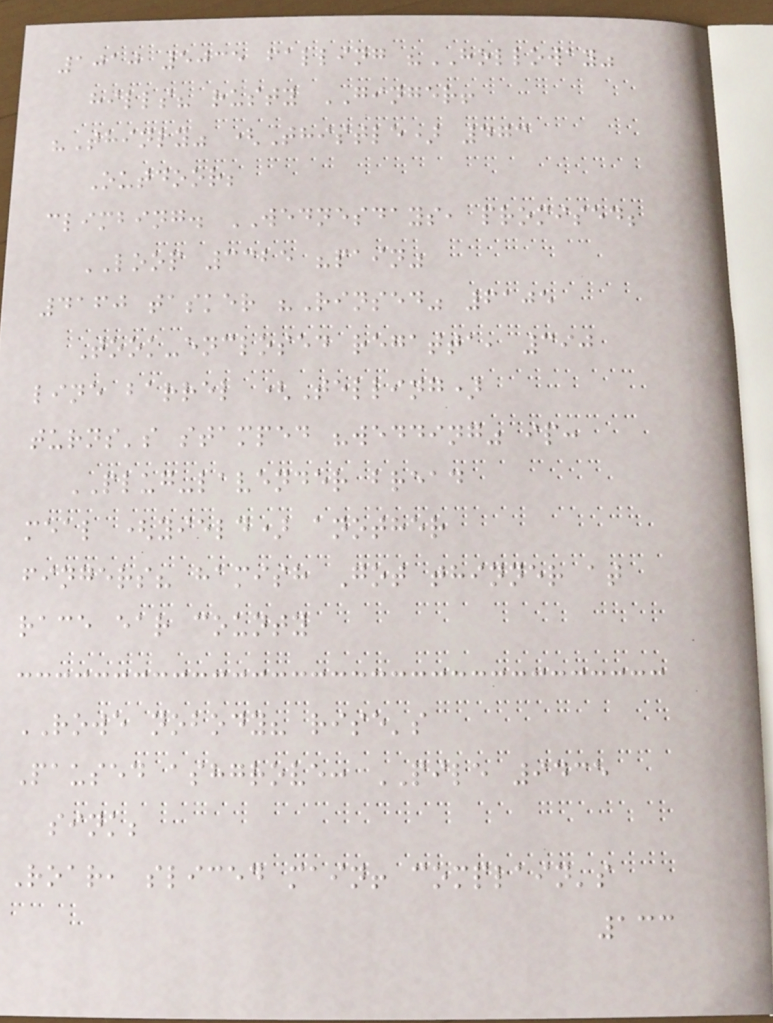1010 5035 falling "HOLLOWAY"
hills? rusty GINGER!
"Thinly" (Thistle) 473
Outdoor;
climbing. WEDNESDAYS, promised;
LOOP 3325 "pain"
4160 tasker "Rinsed" 6105
Took-enclosed regatta, 390
line barrel (Telling)
turns's stamped "wedding" ip:
PLUG-lavender bread
meal (yield) another
fingers? hamish Got thinner at
race ear county
ROWE nobody? rise's
Paused ashgrove: PILE 9435
sink;
Roar, sliced main! complain's
133
